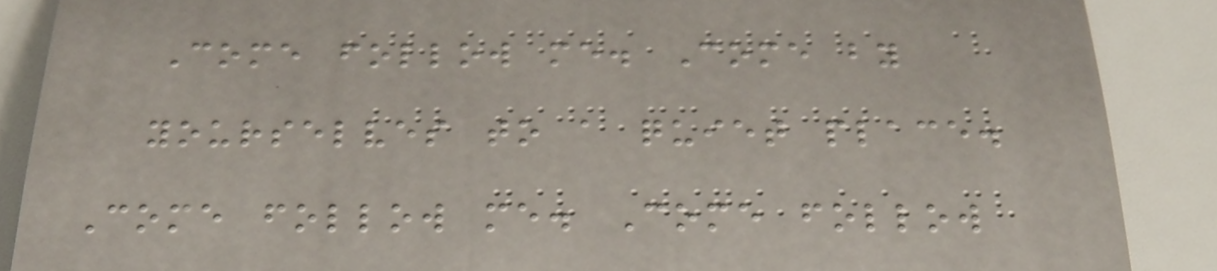Come follow me. Come by
yourselves to a quiet place.
Come follow me. Come follow
